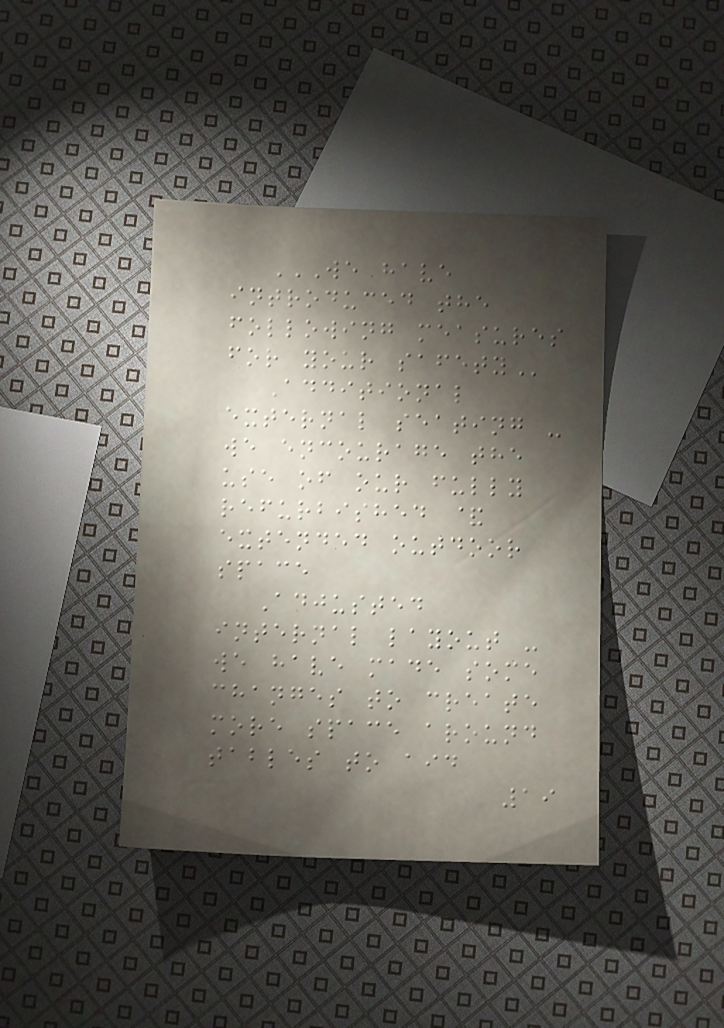WE HAVE
INTRODUCED THE
FOLLOWING MEASURES
FOR YOUR SAFETY
Additional
external seating -
we encourage the
use of our fully
refurbished &
extended outdoor
space
Adjusted
internal layout -
we have made some
changes to create
more space around
tables to aid
19
